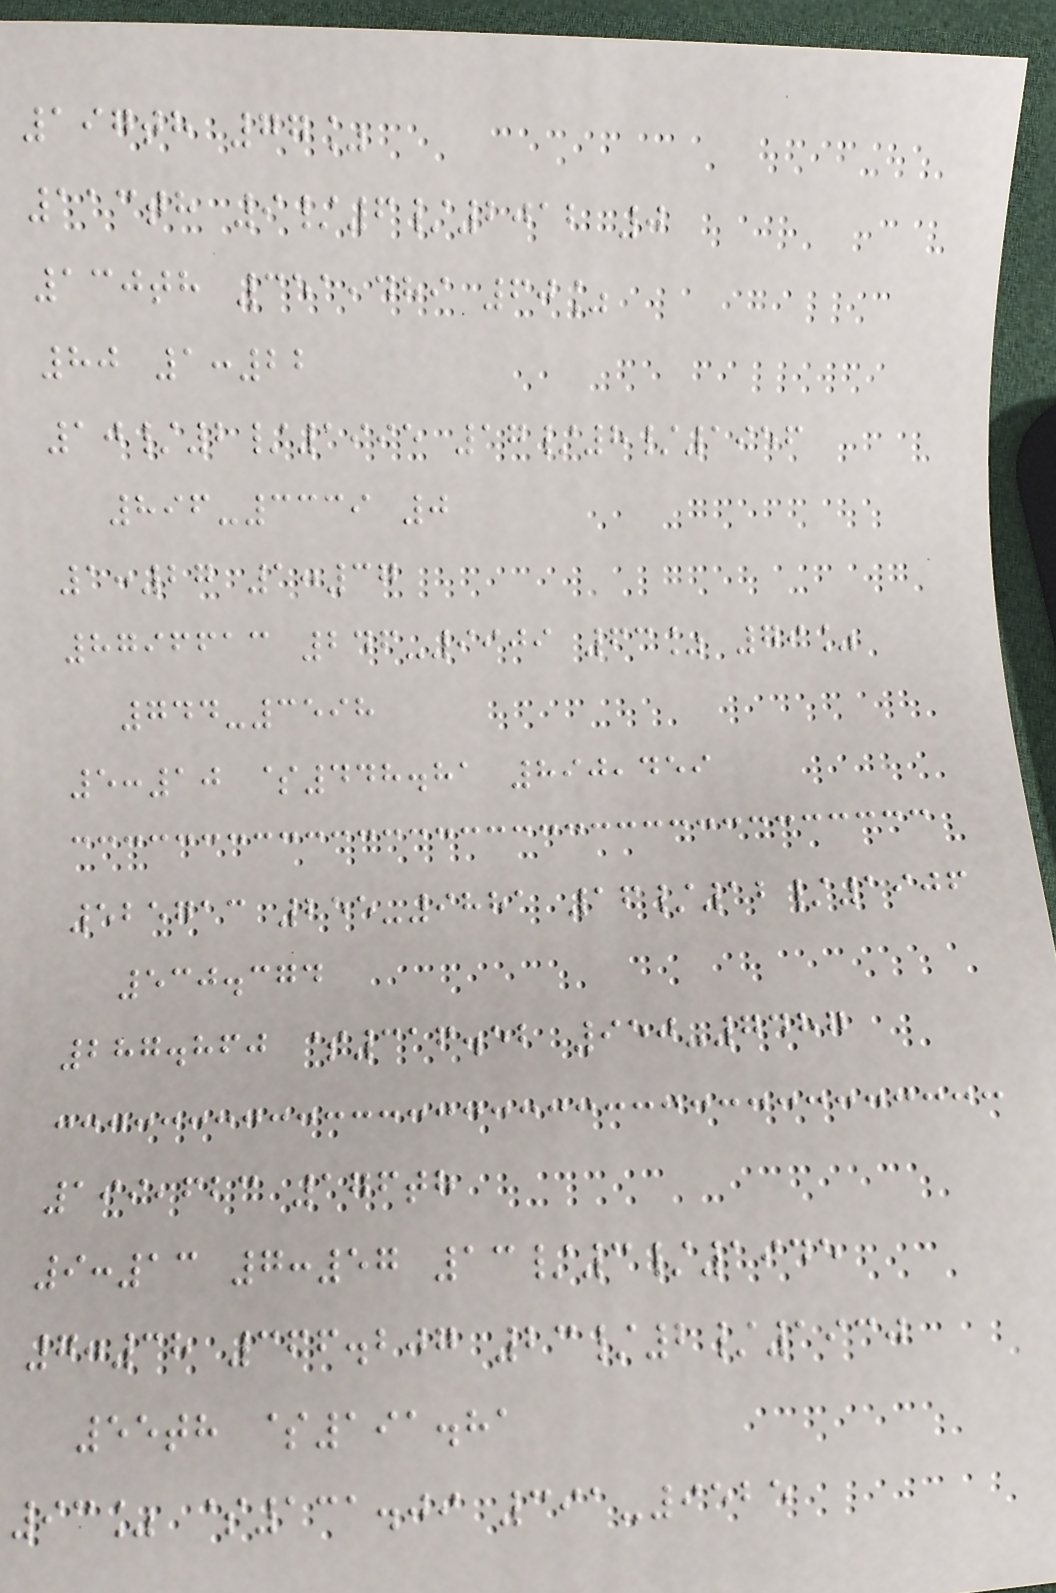197th 77%
113th 9/6/2012 0
130th 351,489 60%
80 1:22
10/2/1995 17/8/1956
896-3339 0
1:27 1:37
8796613 246-9909 63% 79%
744-3598
5:10 $448.81 890,459
525713 255-9881 16/12/1906
530.374
287.860 $316.52 950-7487
199,623 176th
9:13 7:57 13/3/1945
7:38 366.207 23/2/1930
55th $191.81
93% $131.09 391-9525
